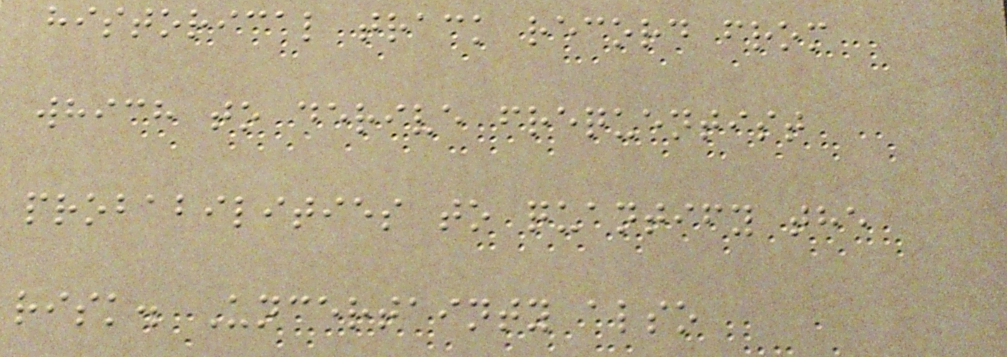historical track record from
which to derive frequentist
probabilities to quantify the
risk. Uncertainty also
